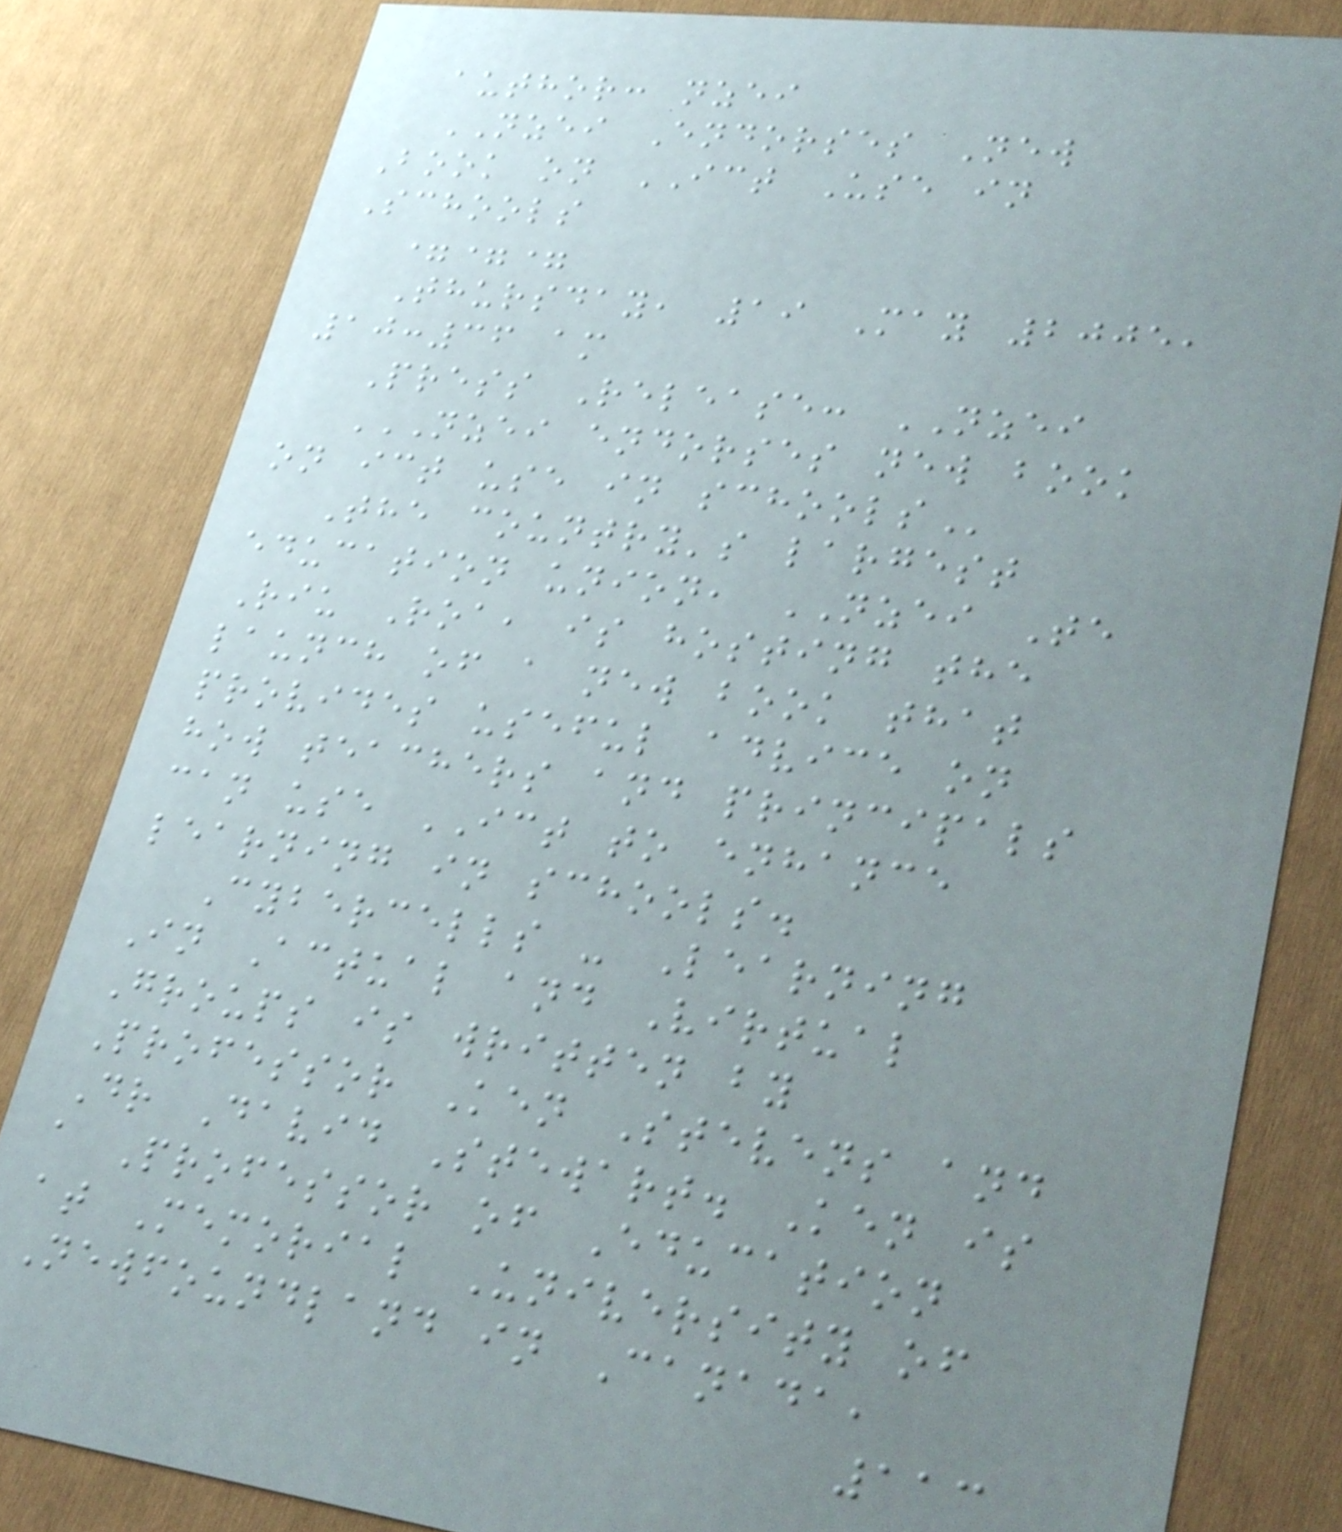author: nzei
NZEI Endorses New
Book on ICT Use in
Schools
===
Thursday, 19 May 2005,
10:36 am
Press Release: NZEI
NZEI ENDORSES NEW BOOK
ON ICT USE IN SCHOOLS
The country's largest
education union, NZEI Te
Riu Roa, is hosting the
launch of a new book that
provides useful advice on
how teachers and principals
can use ICT to enhance
learning in schools.
Cybercells - Learning
In Actual and Virtual
Groups is written by
Professor Ken Stevens and
Dr David Stewart. Ken is
a Professor of Education
at Memorial University of
Newfoundland in Canada,
113
